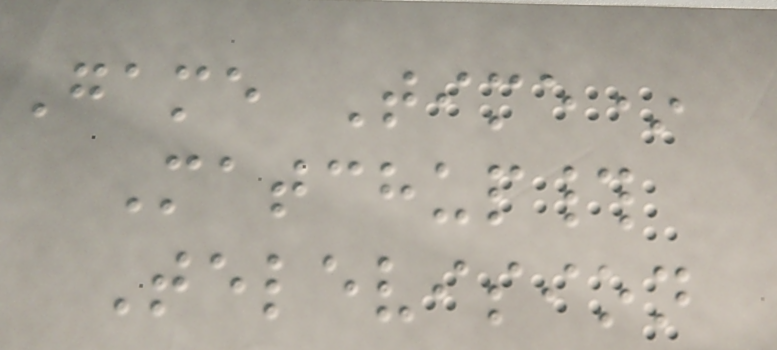Game Time*
Matchup#
Television
